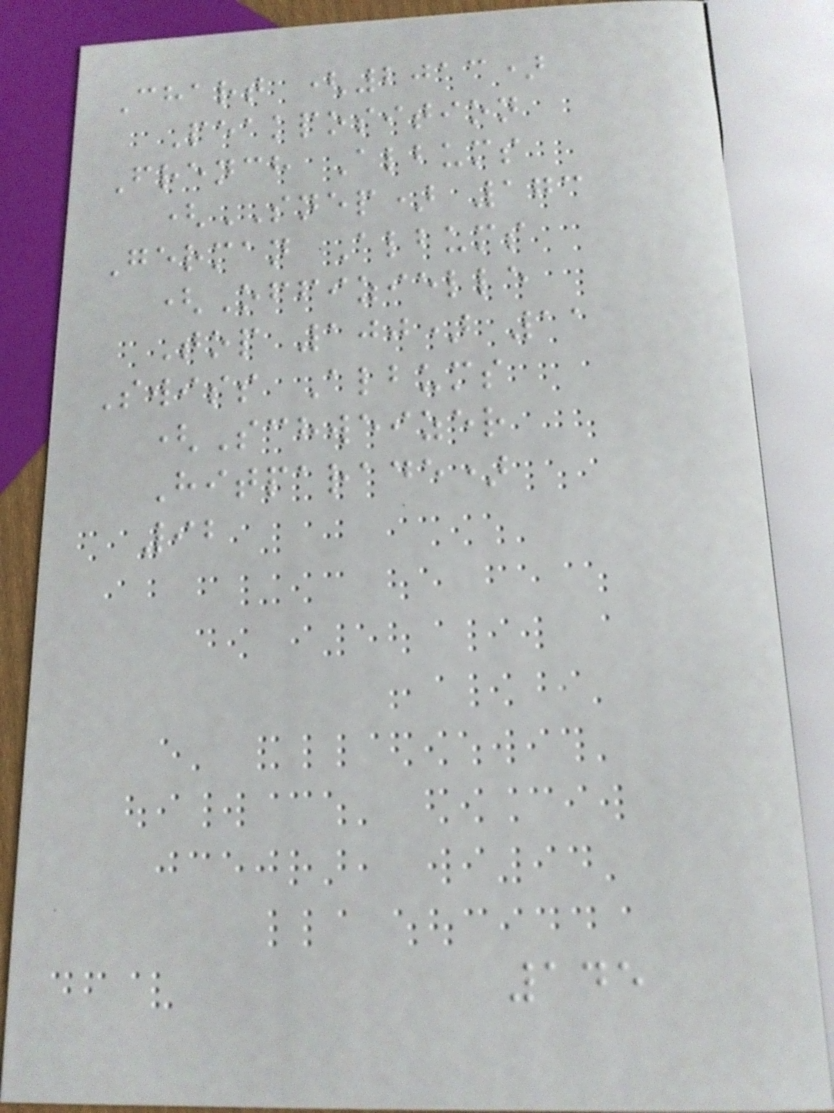Chart (2013)
Peakposition
French Albums
(SNEP) 173
German Albums
(Offizielle
Top 100) 11
Swiss Albums
(Schweizer
Hitparade)
92
145
